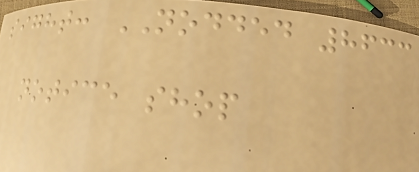sight: NODDED 8633
notice shop
